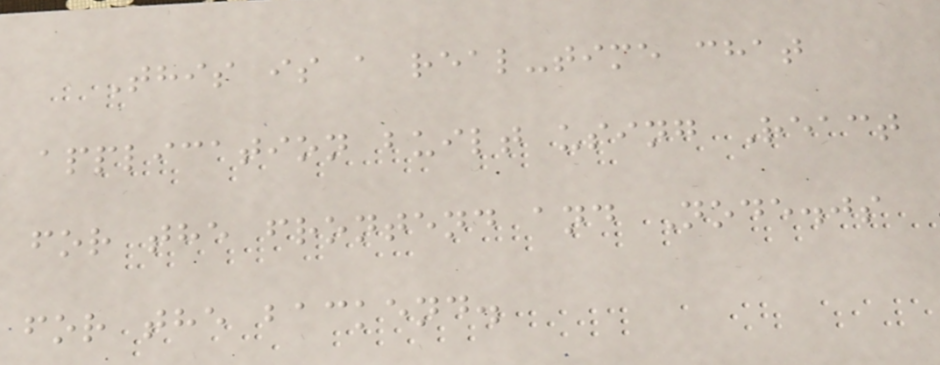This is a real-time chat
application built using React
for the frontend and Node.js
for the backend.
